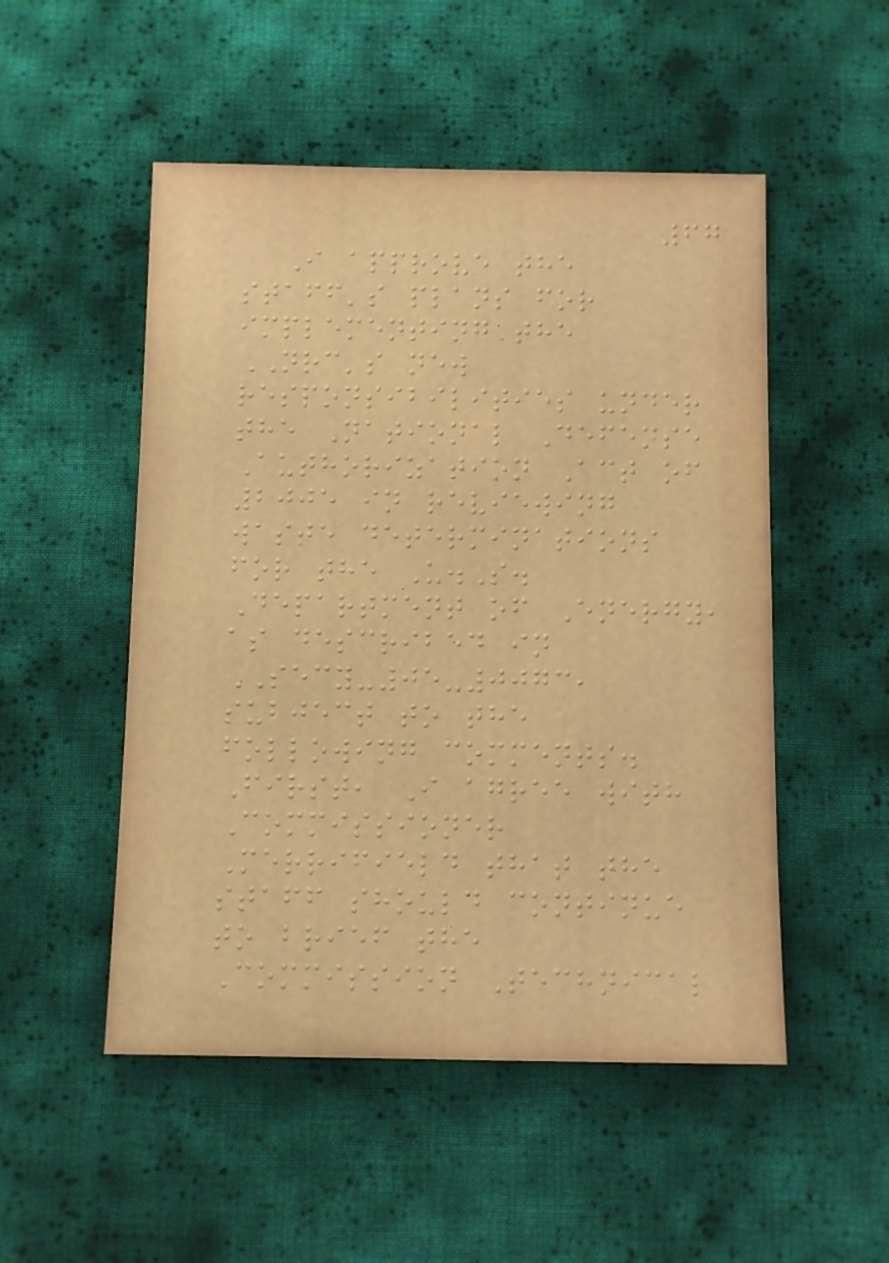67
I approve the
staff's plans for
implementing the
NRC's new
responsibilities under
the National Defense
Authorization Act of
2005 in reviewing
waste determinations
for the U.S.
Department of Energy,
as described in
SECY-05-0073,
subject to the
following comments.
First, I agree with
Commissioner
Merrifield that the
staff should continue
to brief the
Commission Technical
